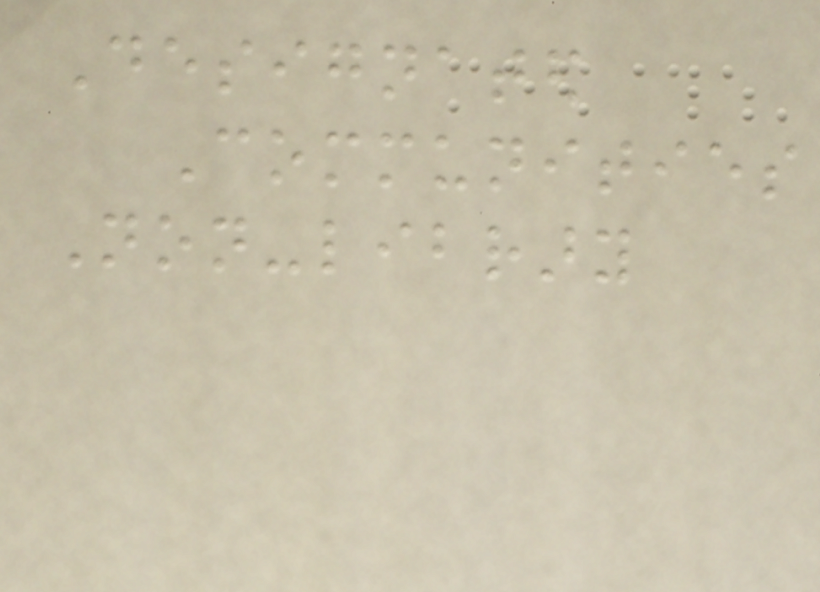Designated
Communities
Non-library
